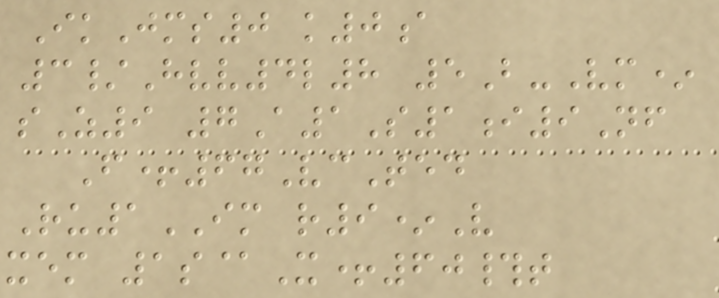IkJms0 k0a
3/Hvv4l8 5B-Vm*
sZ9 7A1S1i9Nf
F+67VcTed
Ru1IM r9*V
xem 1s@X+60#t
